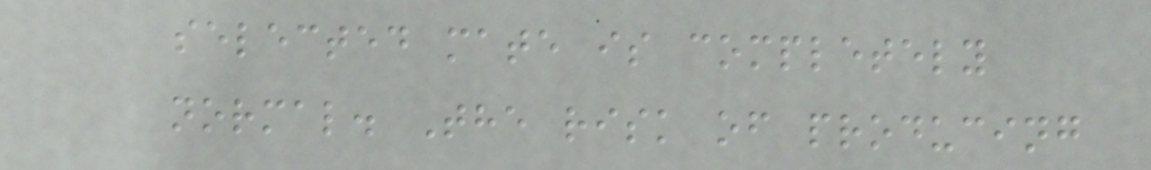selected mate is completely
normal. The risk of producing
